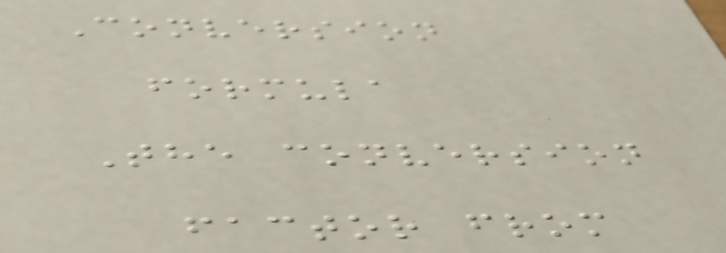Conversion
formula
The conversion
factor from
